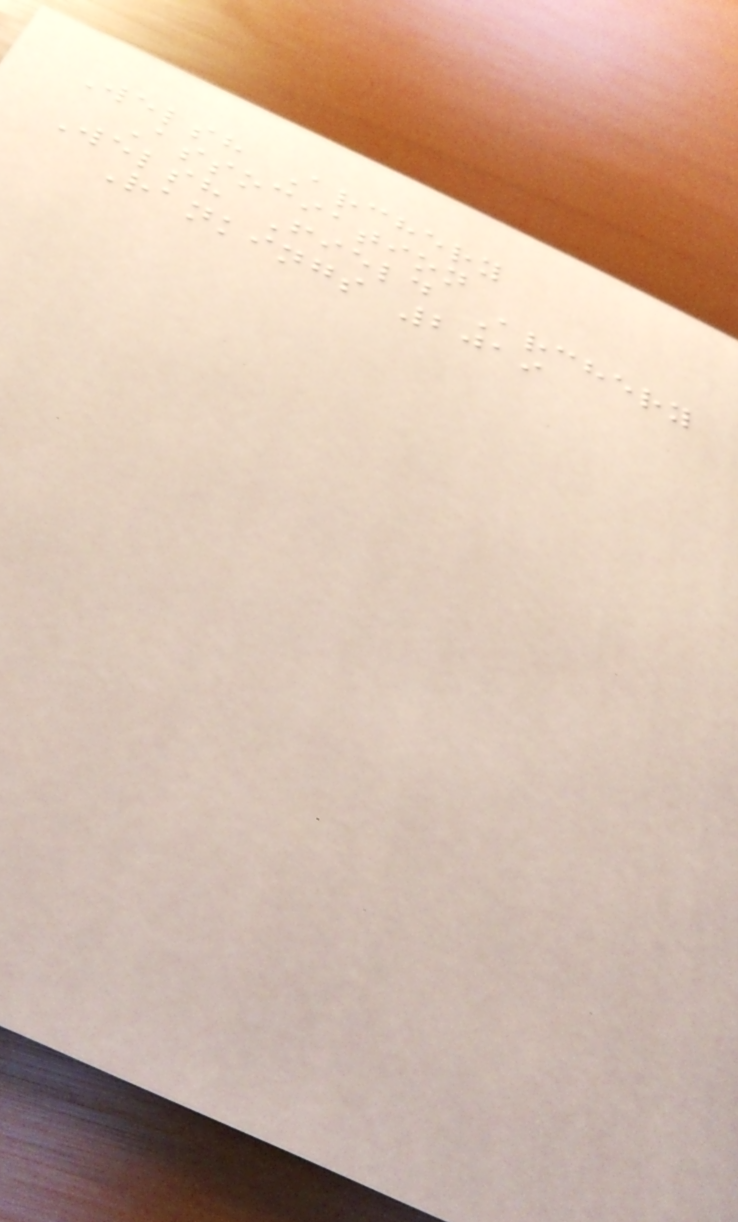Welsh Archery
Association
Welsh Field Archery
Rankings 2019
